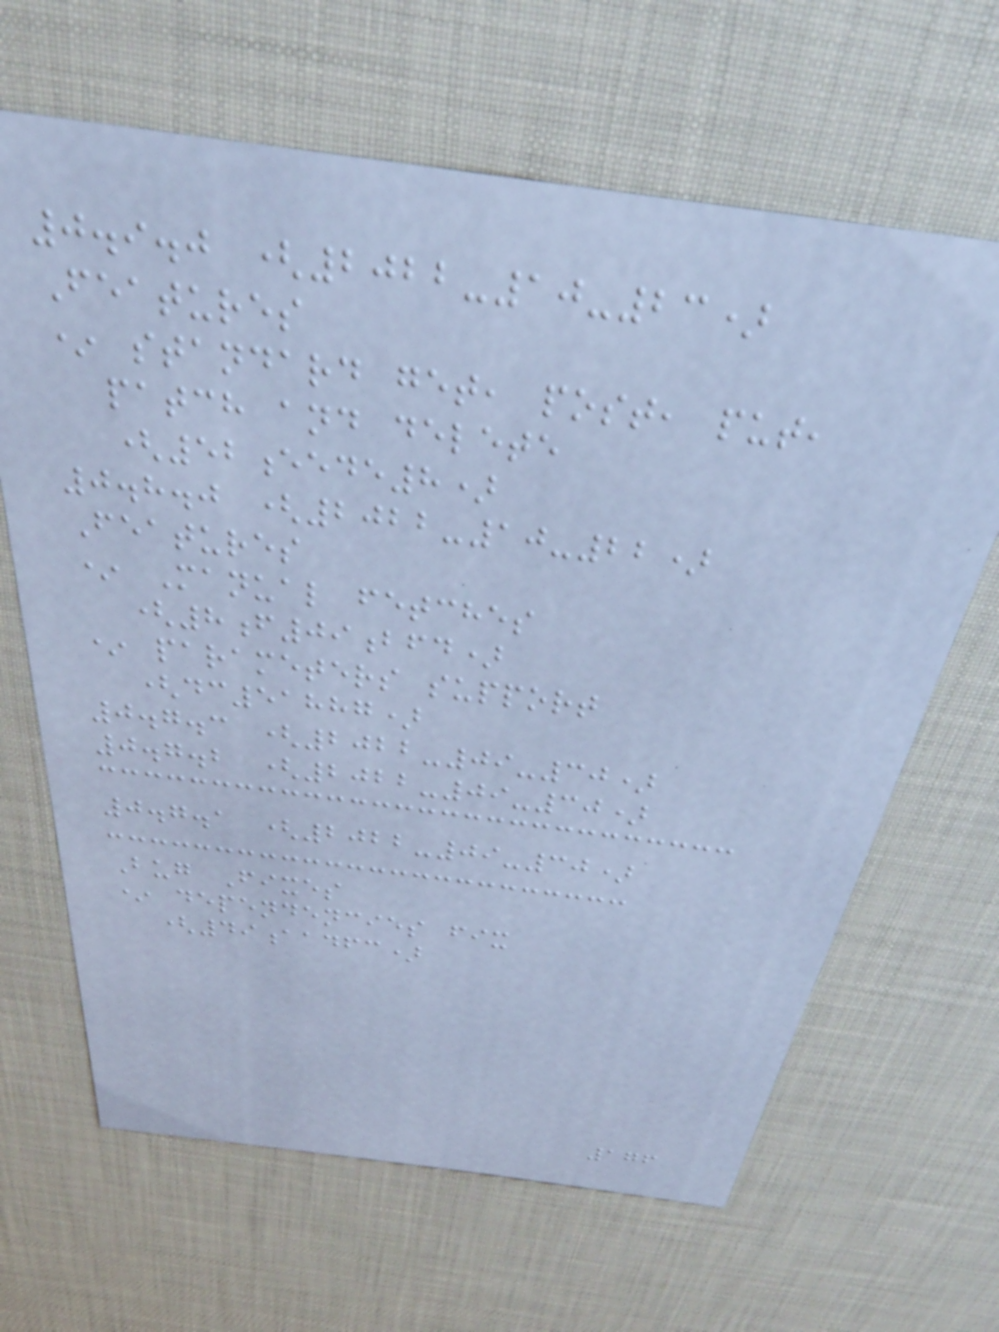0.9.0 (2022-10-23)
Features
* standard get, post, put,
patch and delete
(52eede8)
0.8.0 (2022-10-22)
Features
* Manual fetches
(8f09bfd)
* parameters support
(dc51887)
0.7.3 (2022-09-30)
0.7.2 (2022-09-30)
0.7.1 (2022-09-30)
Bug Fixes
* dependencies fix
(49aadfc)
176
